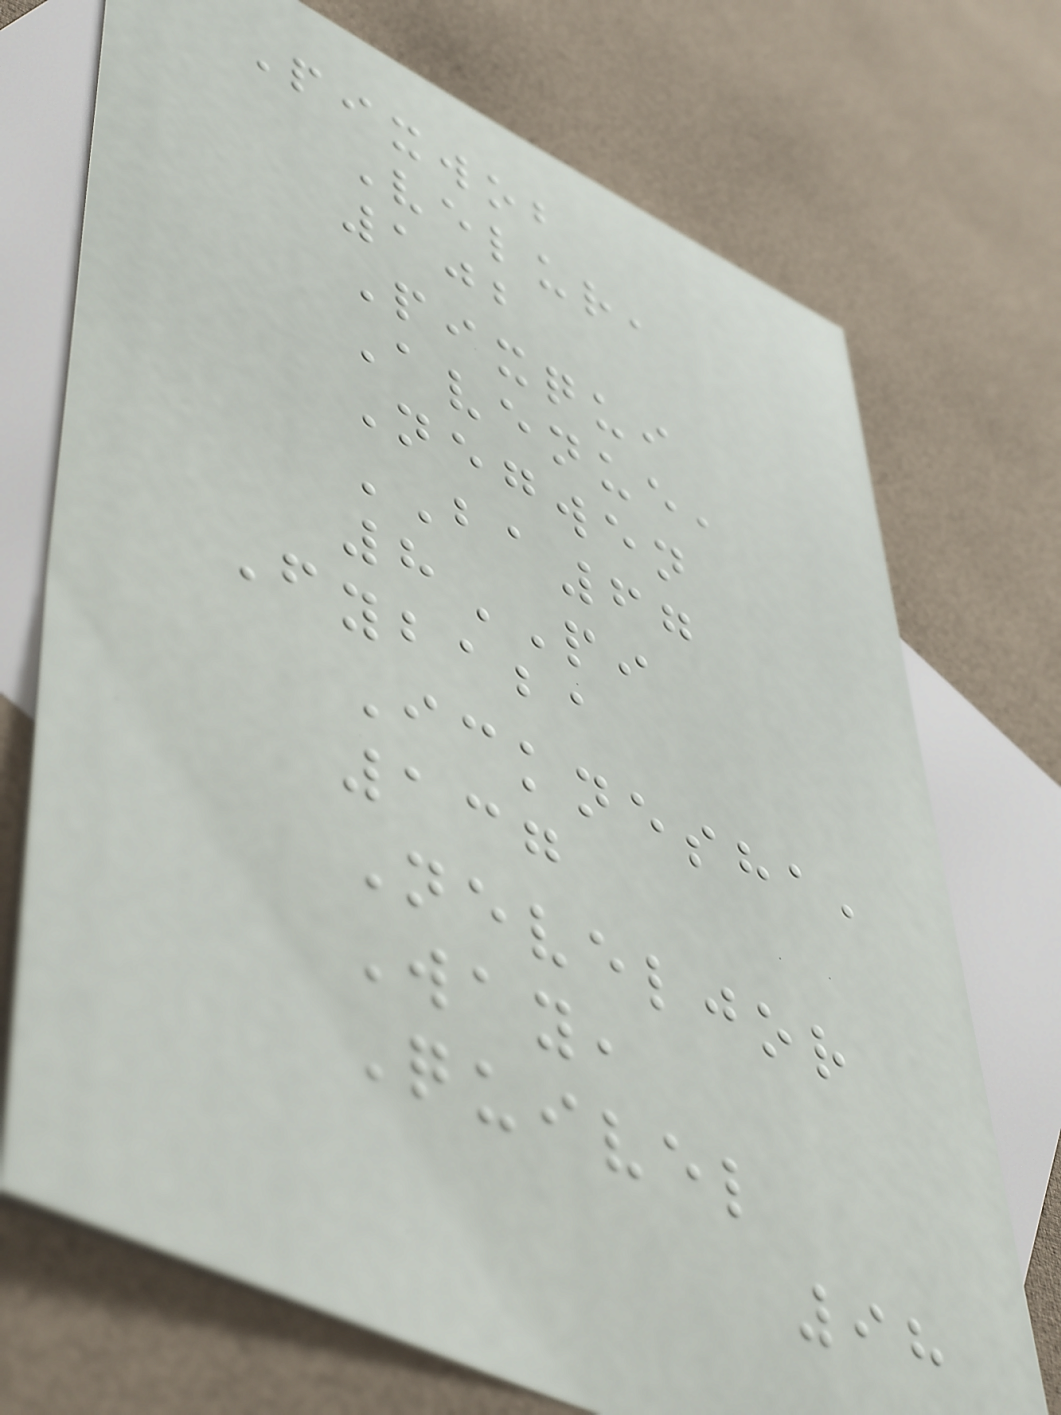Pixwob
Velur,
102
Pixqui
Avenue,
Negwen
BA67
8PI
Fybaba
Icknesha,
137
Neveljor
Way,
Quivel
98
